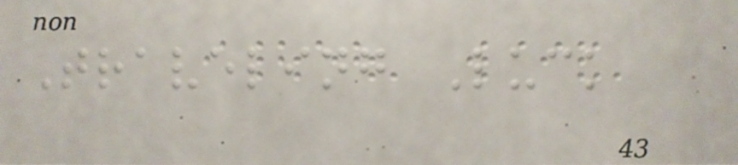Traveling Luck
